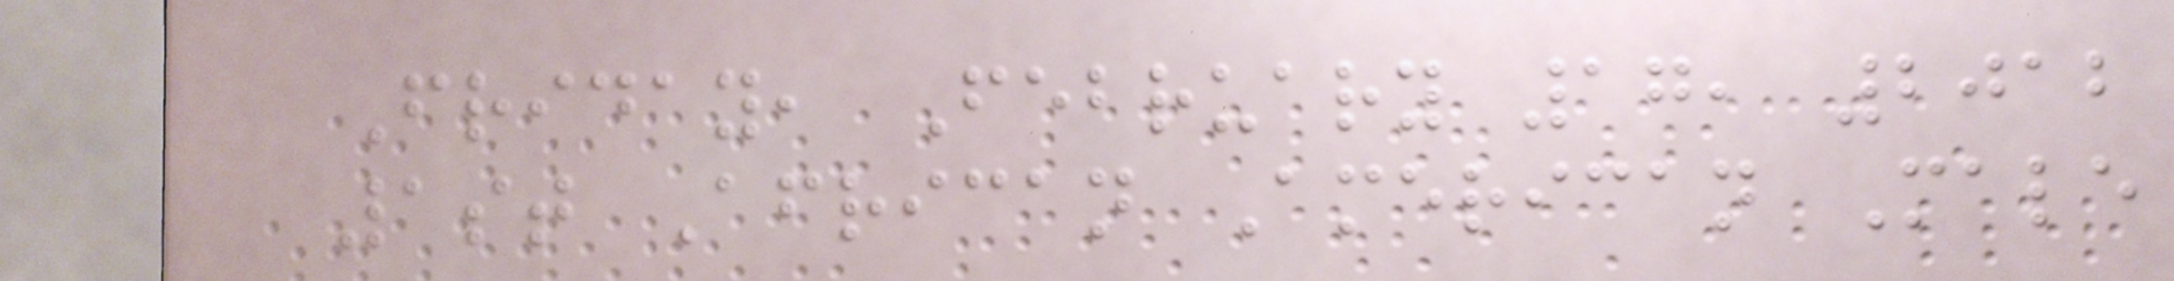Friday, February 17, 2012
1st African American Male
